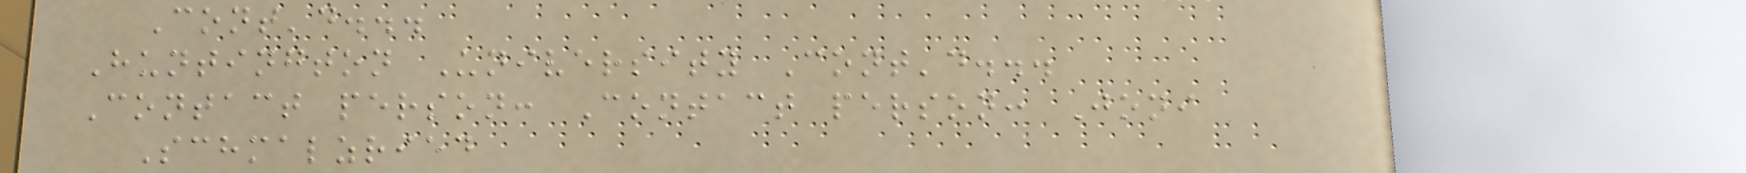Cont'd...
Huntington University Cont'd...
Contact person: Contact person: Joni
Schmalzried
